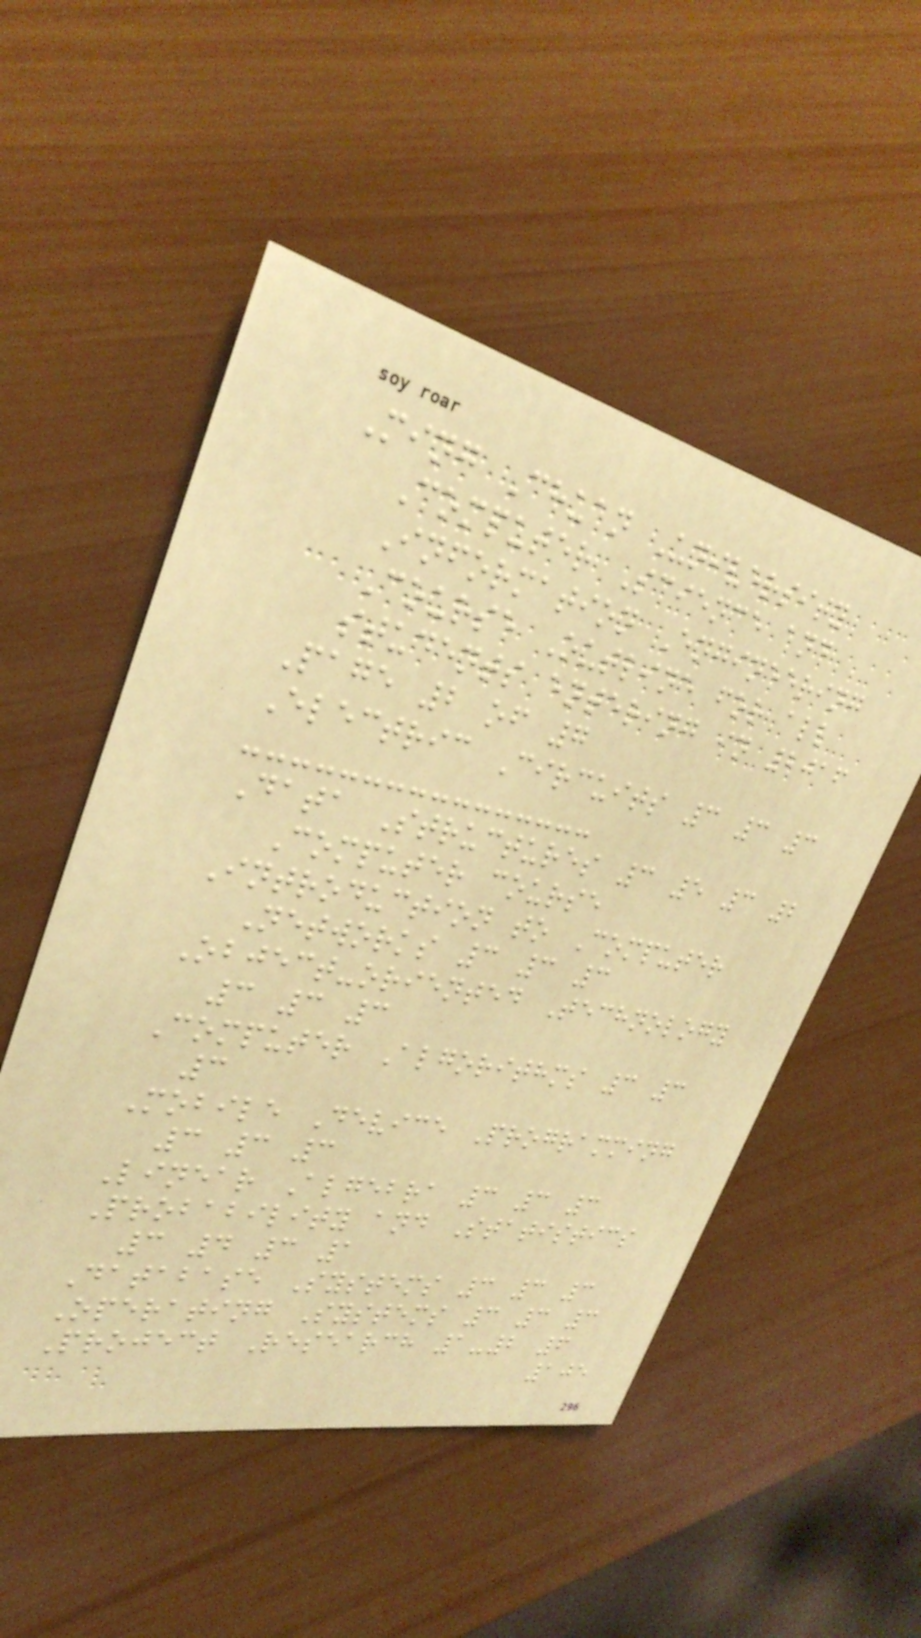Ming Chuan University
Computer Science and
Information Engineering
Course Outline for all
students entering in 2016
Page 2 of 7
Electric Circuits 3 3 3
Data Structures 3 5 3 2
Computer course
Introduction to Computer
Networks 3 3 3
Object-oriented Technology
3 3 3
Computer Algorithms 3 3
3
Mobile Device Programming
3 3 3
Linear Algebra 3 3 3
Probability and Statistics
3 4 3 1
Database Systems 3 3 3
Operating Systems 3 3 3
Project Research 1-2 6
105
